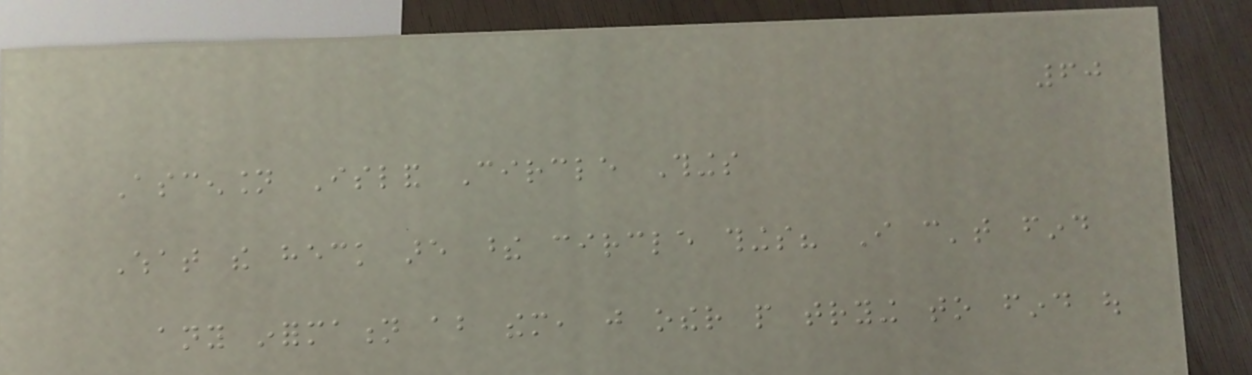60
Ascension Island Circle Things
What the heck are these circle things? I can't find
any information about them, just other people trying to find out
